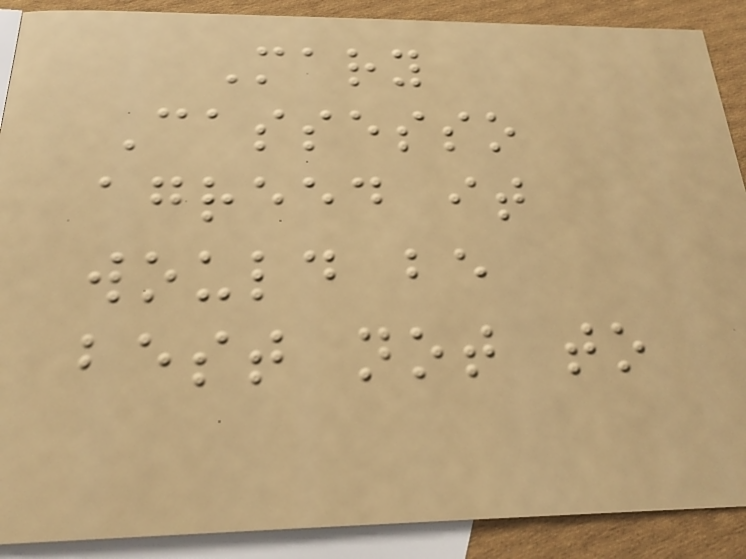Mary
Cassesso
agreed it
would be
best not to
